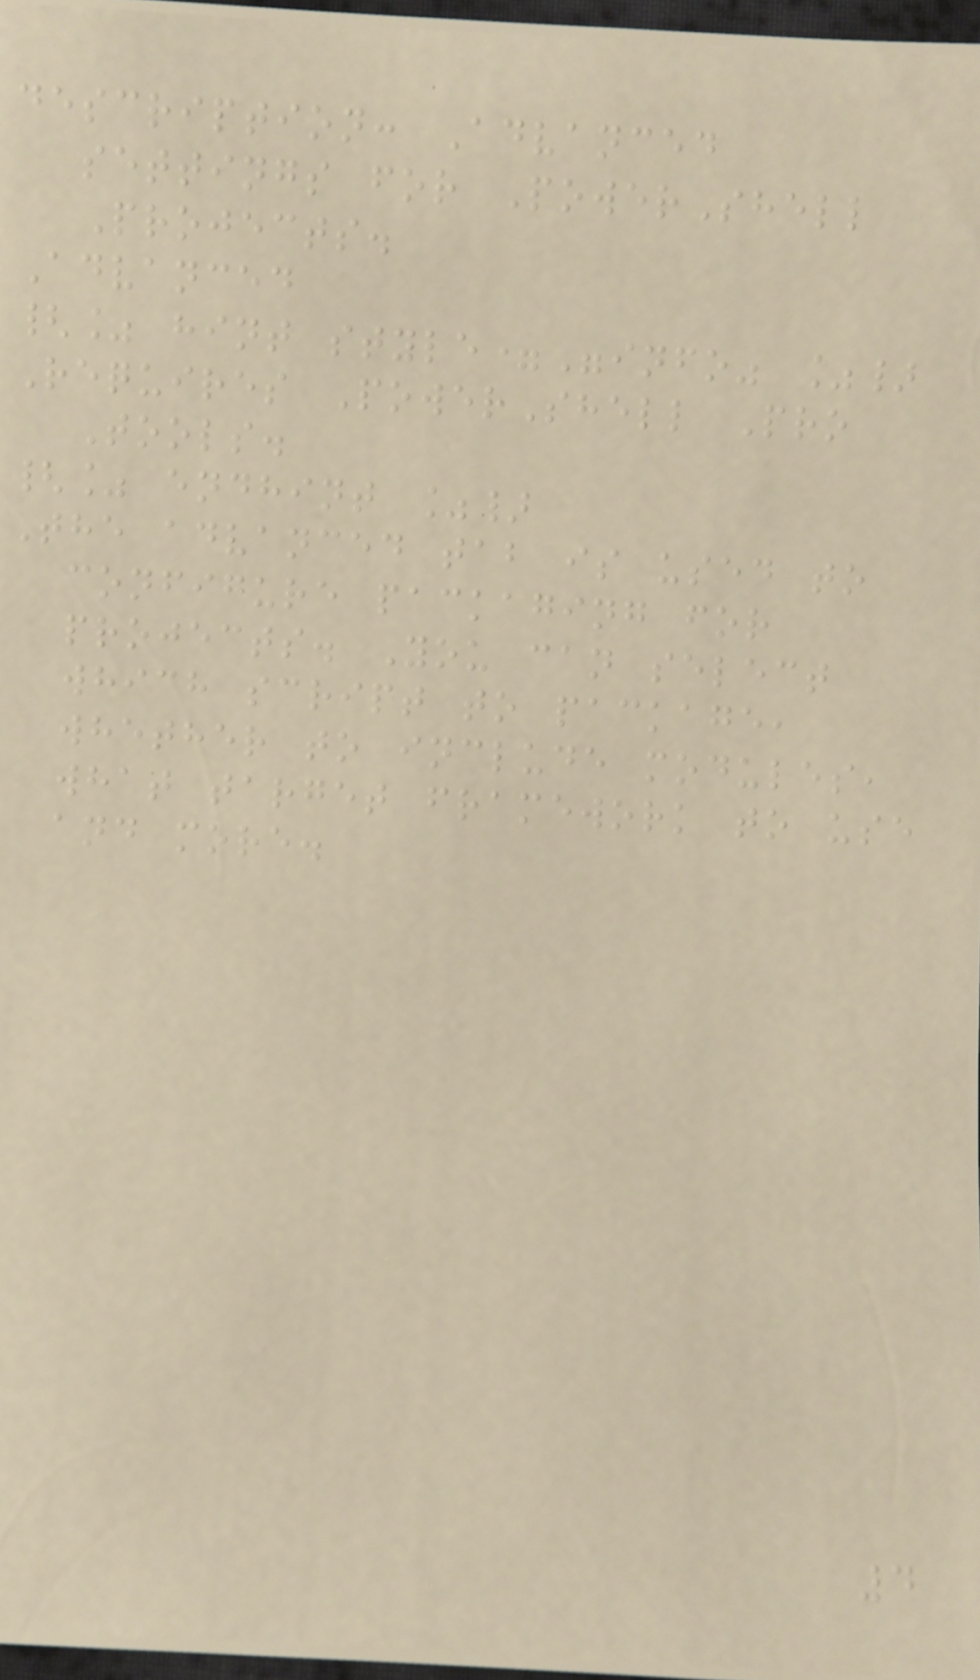description: Advanced
settings for PowerShell
Projects.
Advanced
{% hint style="info" %}
Requires PowerShell Pro
Tools.
{% endhint %}
The advanced tab is used to
configure packaging for
projects. You can select
which script to package,
whether to include modules,
what target framework to use
and more.
4
